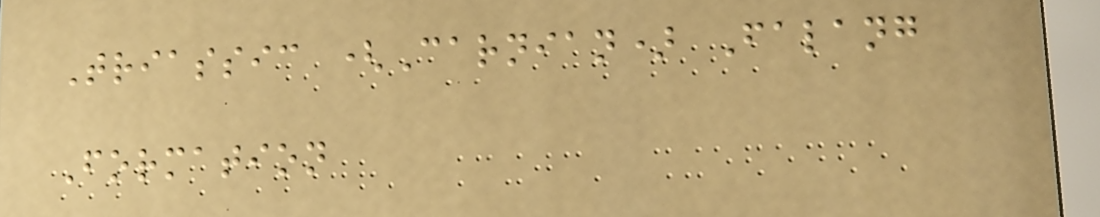Triassic (Carnian) Falang
Formation
